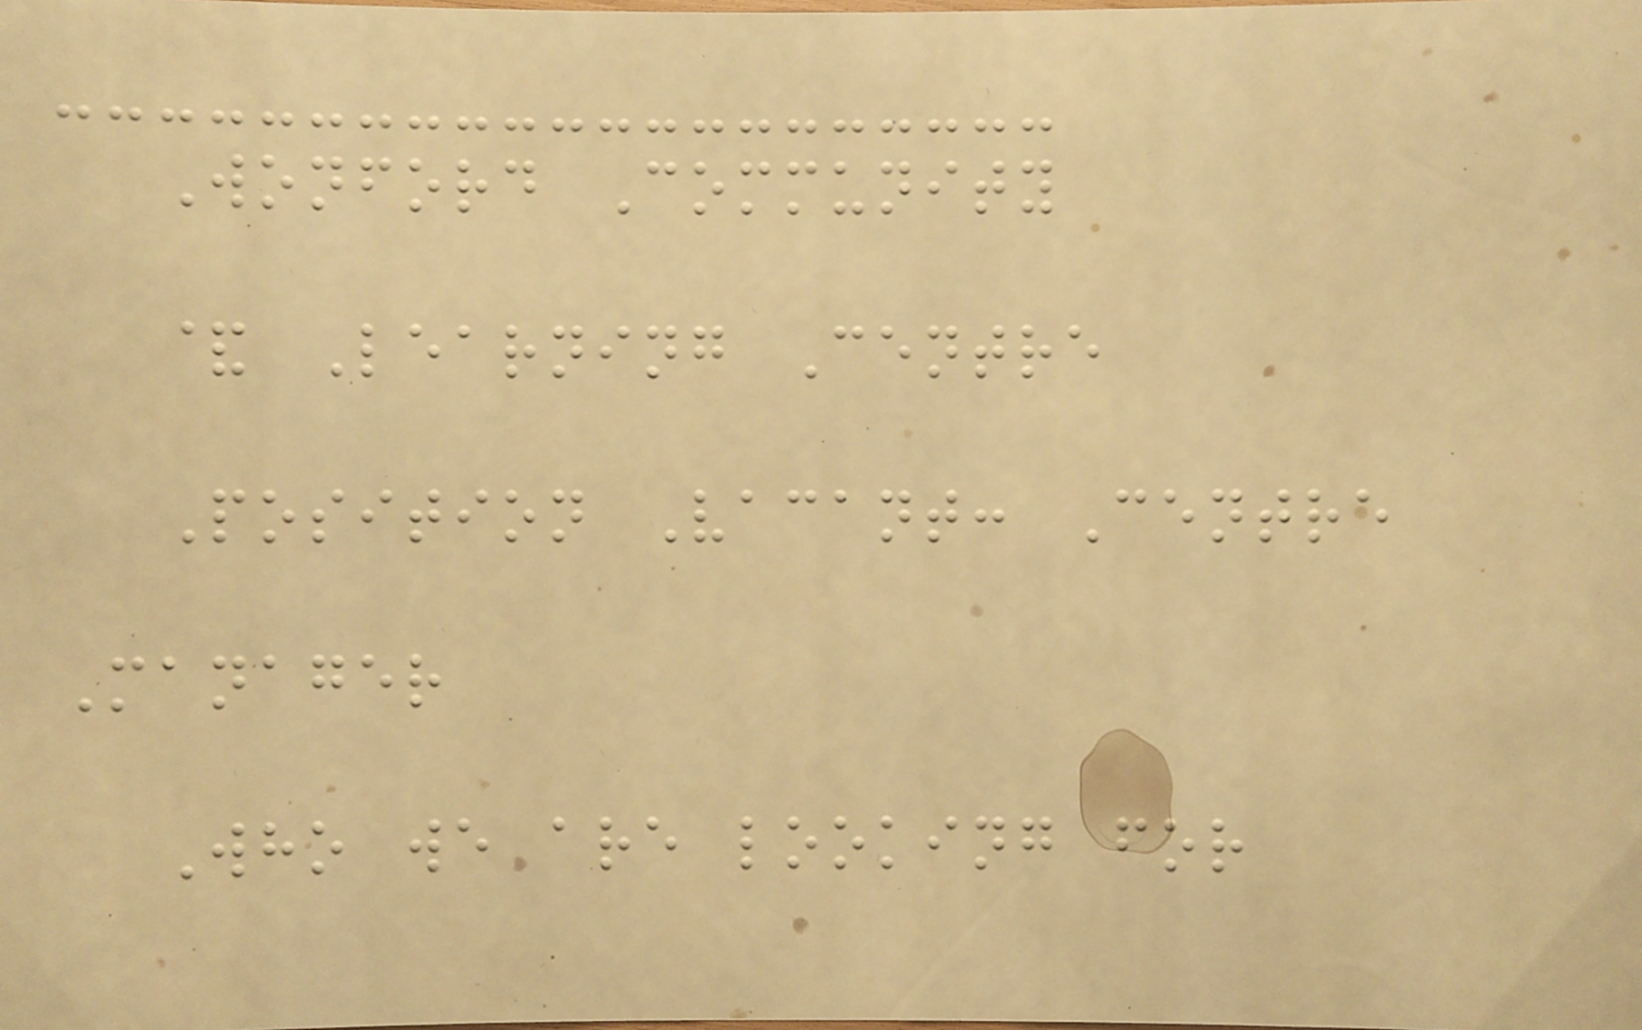Wonford Community
& Learning Centre
Position Vacant: Centre
Manager
Who we are looking for
